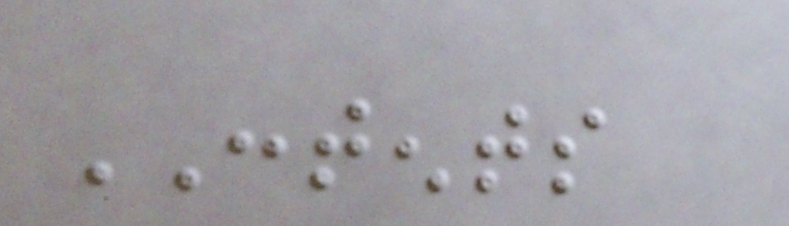CONTENTS
